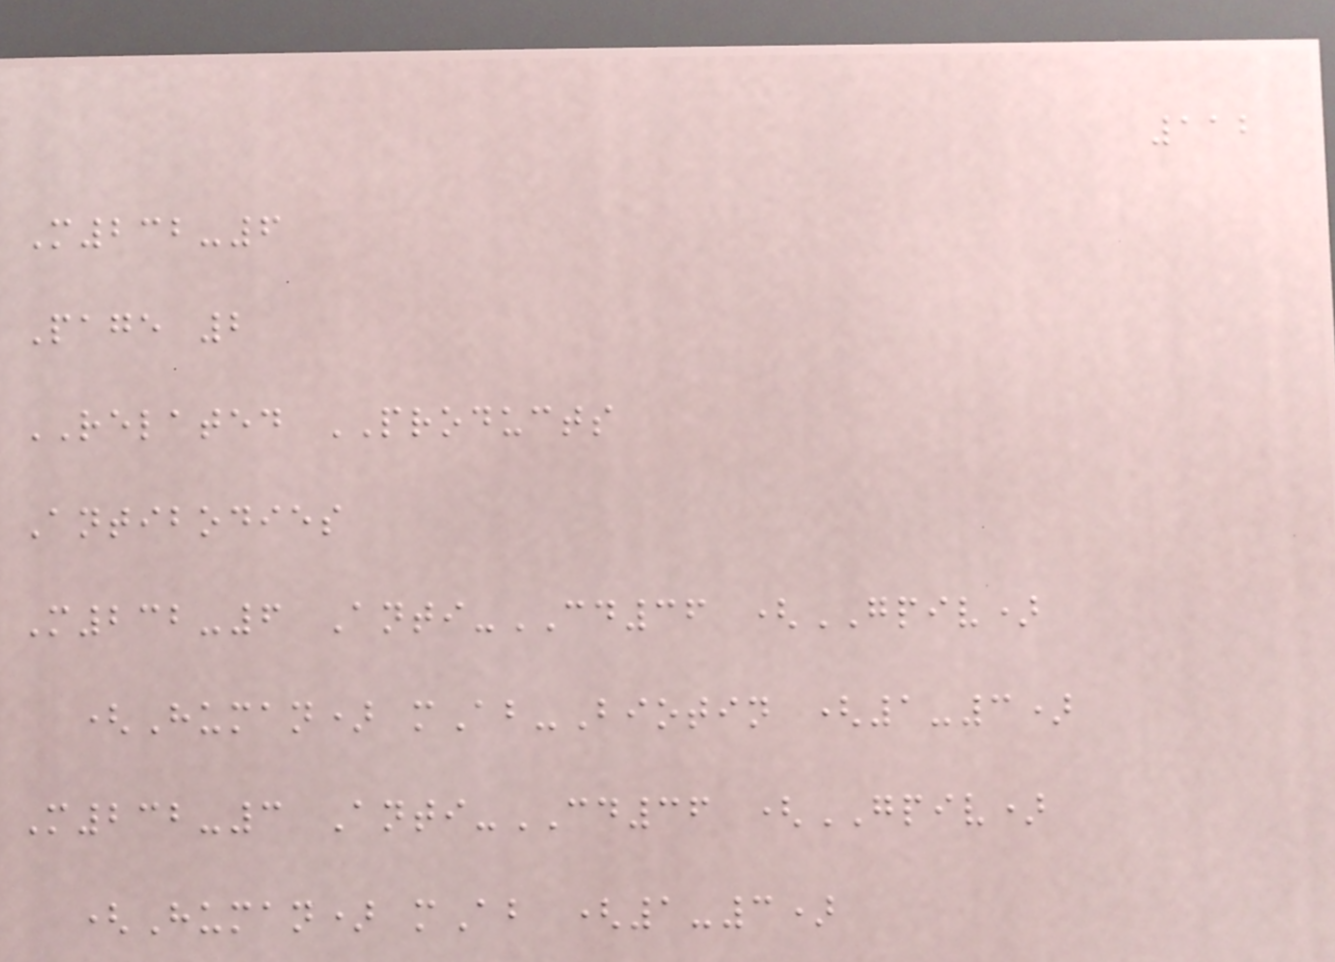112
M232-6
Page 2
RELATED PRODUCTS
Antibodies
M232-6 Anti-CD36 (GPIV)
(Human) mAb-Biotin (1-3)
M232-3 Anti-CD36 (GPIV)
(Human) mAb (1-3)
